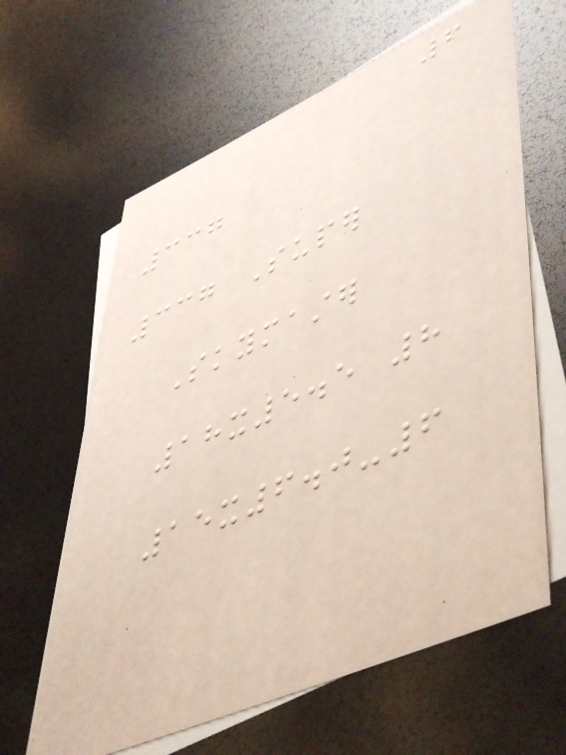6
337
337 Super
Skymaster
18x5.5 8
15x6.0-6
